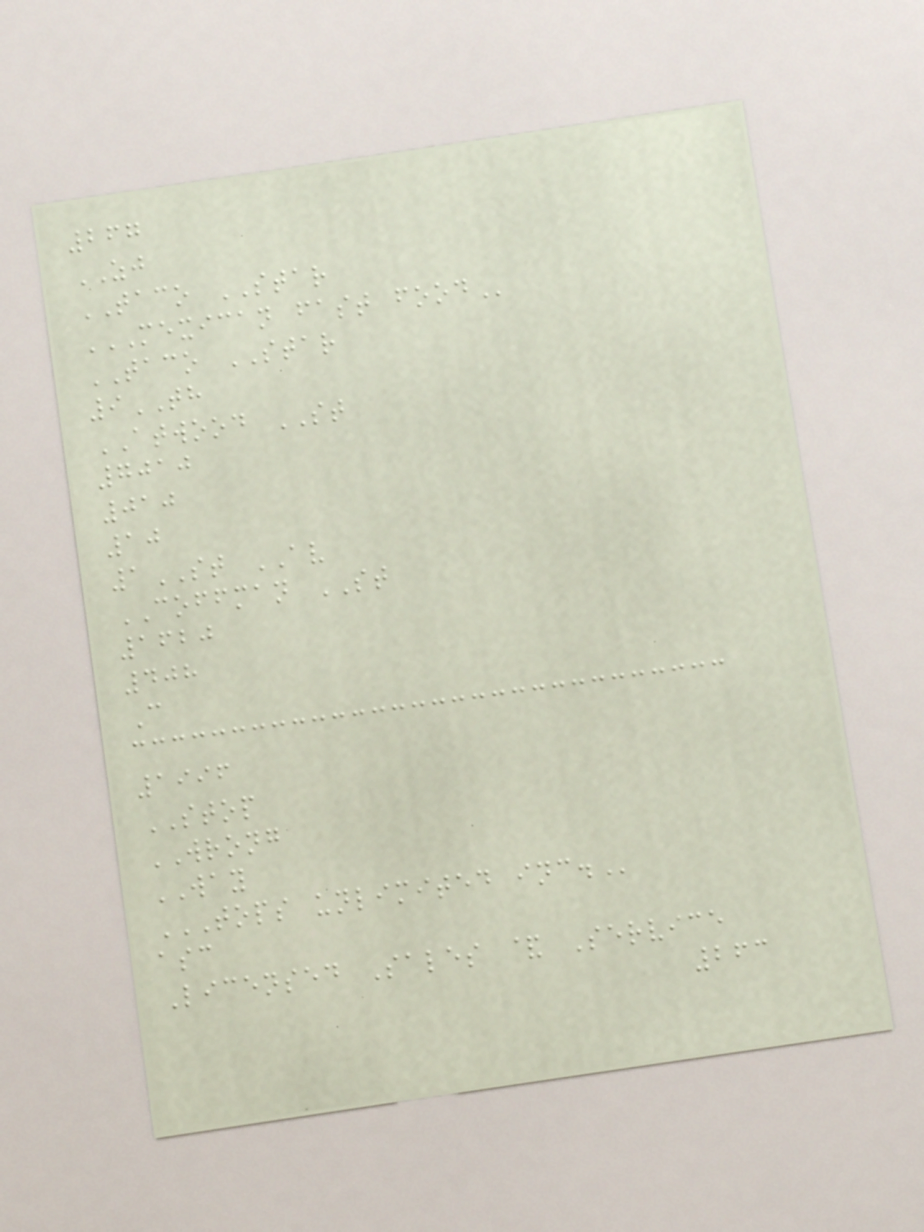267
ZJ
TACO STAR
MEXICAN FAST FOOD
TACO STAR
9TH
ATWOOD ST
7010
010
10
1ST AV
COFFMAN ST
1620
408
C
1996
STOP
WRONG
WAY
TOPS UNLIMITED INC.
asc
Licensed Sales & Service
263
